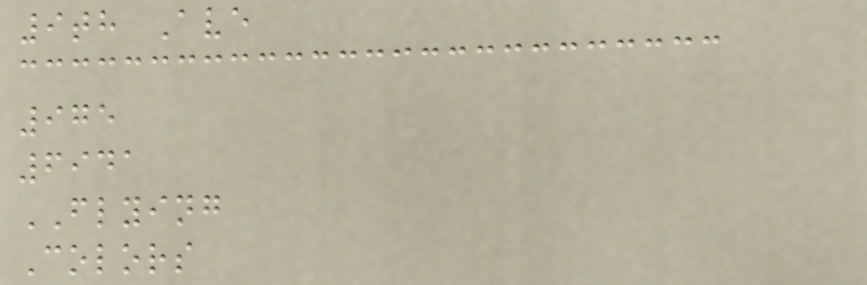9th Ave
975
6941
FLYING
Colors
